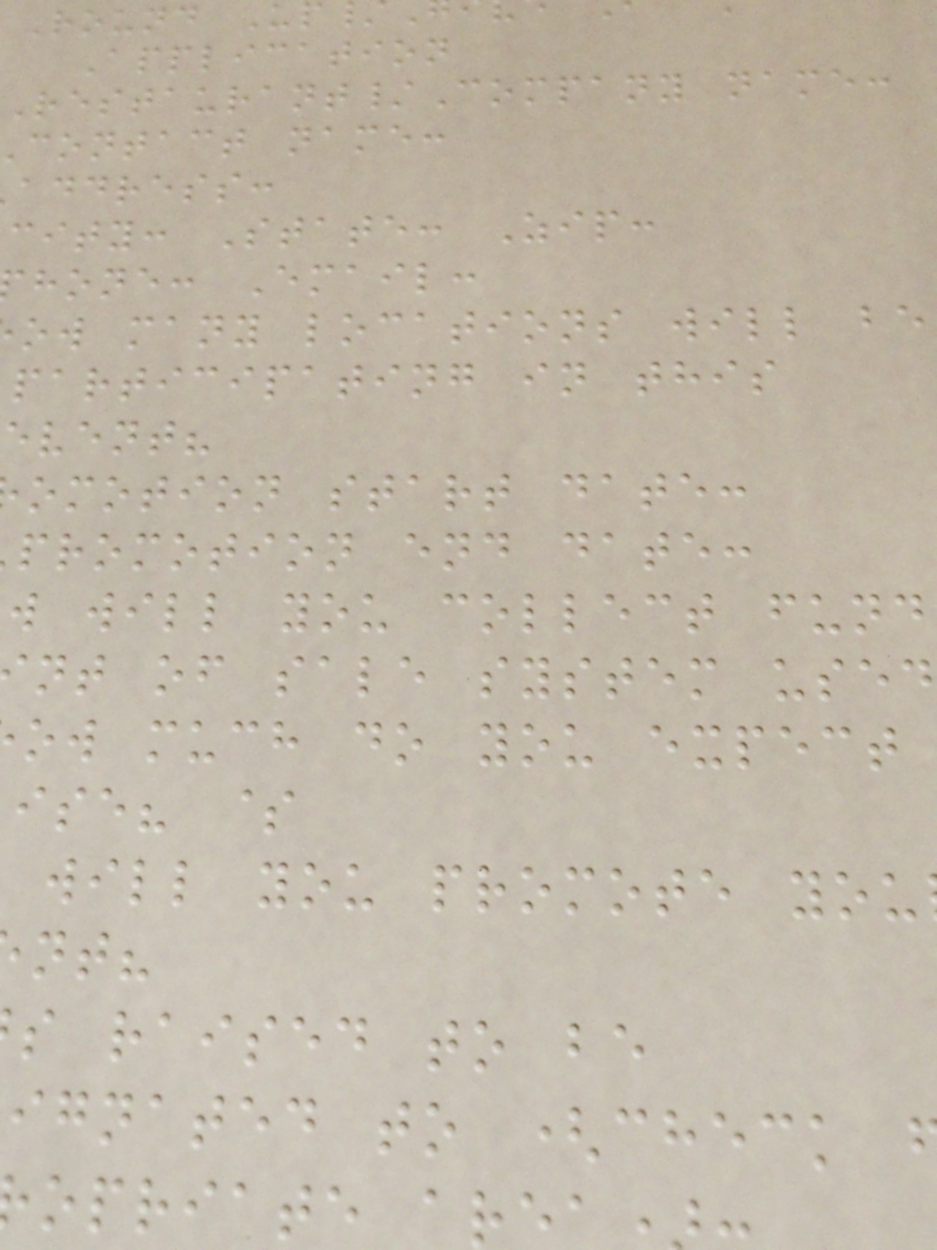Round Up
Application
Restaurant/Company name:
contact name:
address:
city: State: Zip:
hone: Email:
ow many locations will be
participating in this
event?
omotion start date:
promotion end date:
w will you collect fund
nt of sale system used
ow much do you expect
ise? $
will you promote you
s raised to be
ignated to (check
opriate ar
